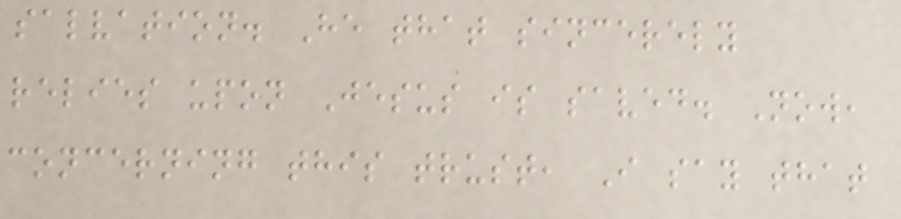salvation. He that sincerely
relies upon Jesus is saved. Now,
concerning this trust, I say that
